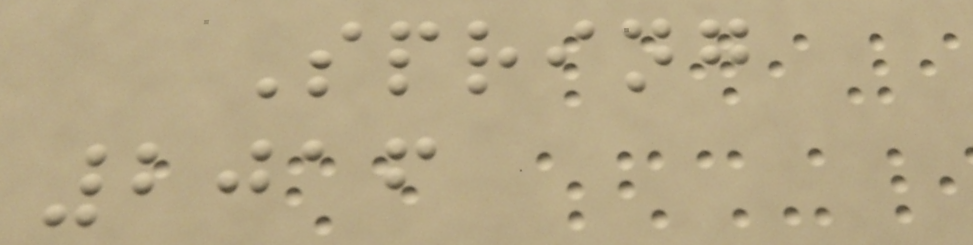Spring
2016
